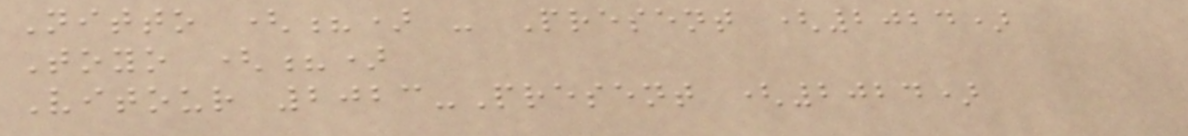Nitto (?) - Present (2024)
Toyo (?)
Vitour 2023-Present (2024)
